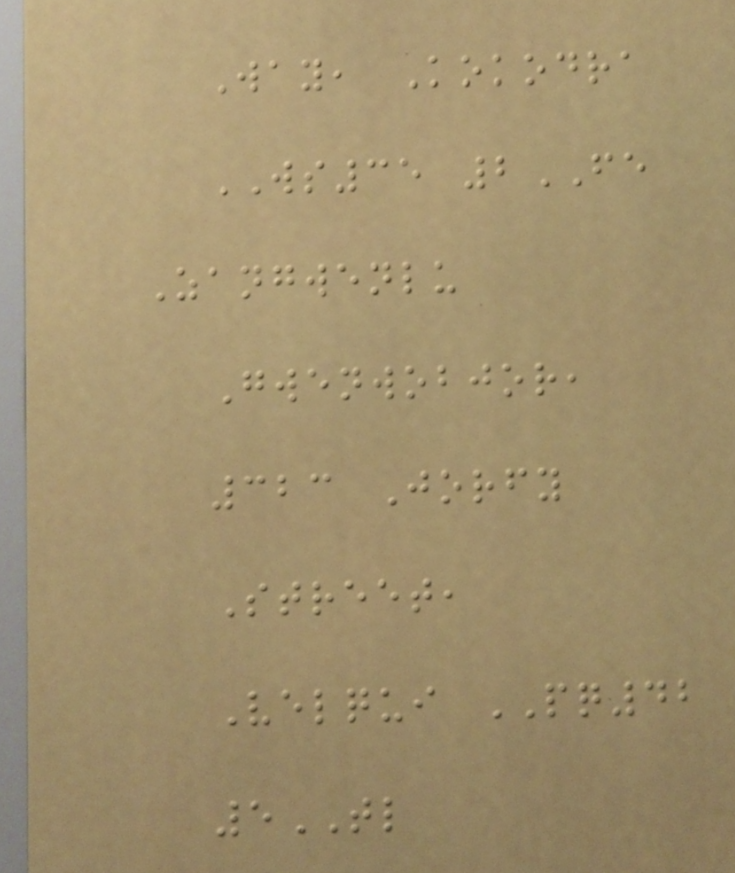Way, Kokodra
WS35 2FE
Zangwenlu
Gwenwobjor,
323 Jorfy
Street,
Velqui PQ42
5TL
